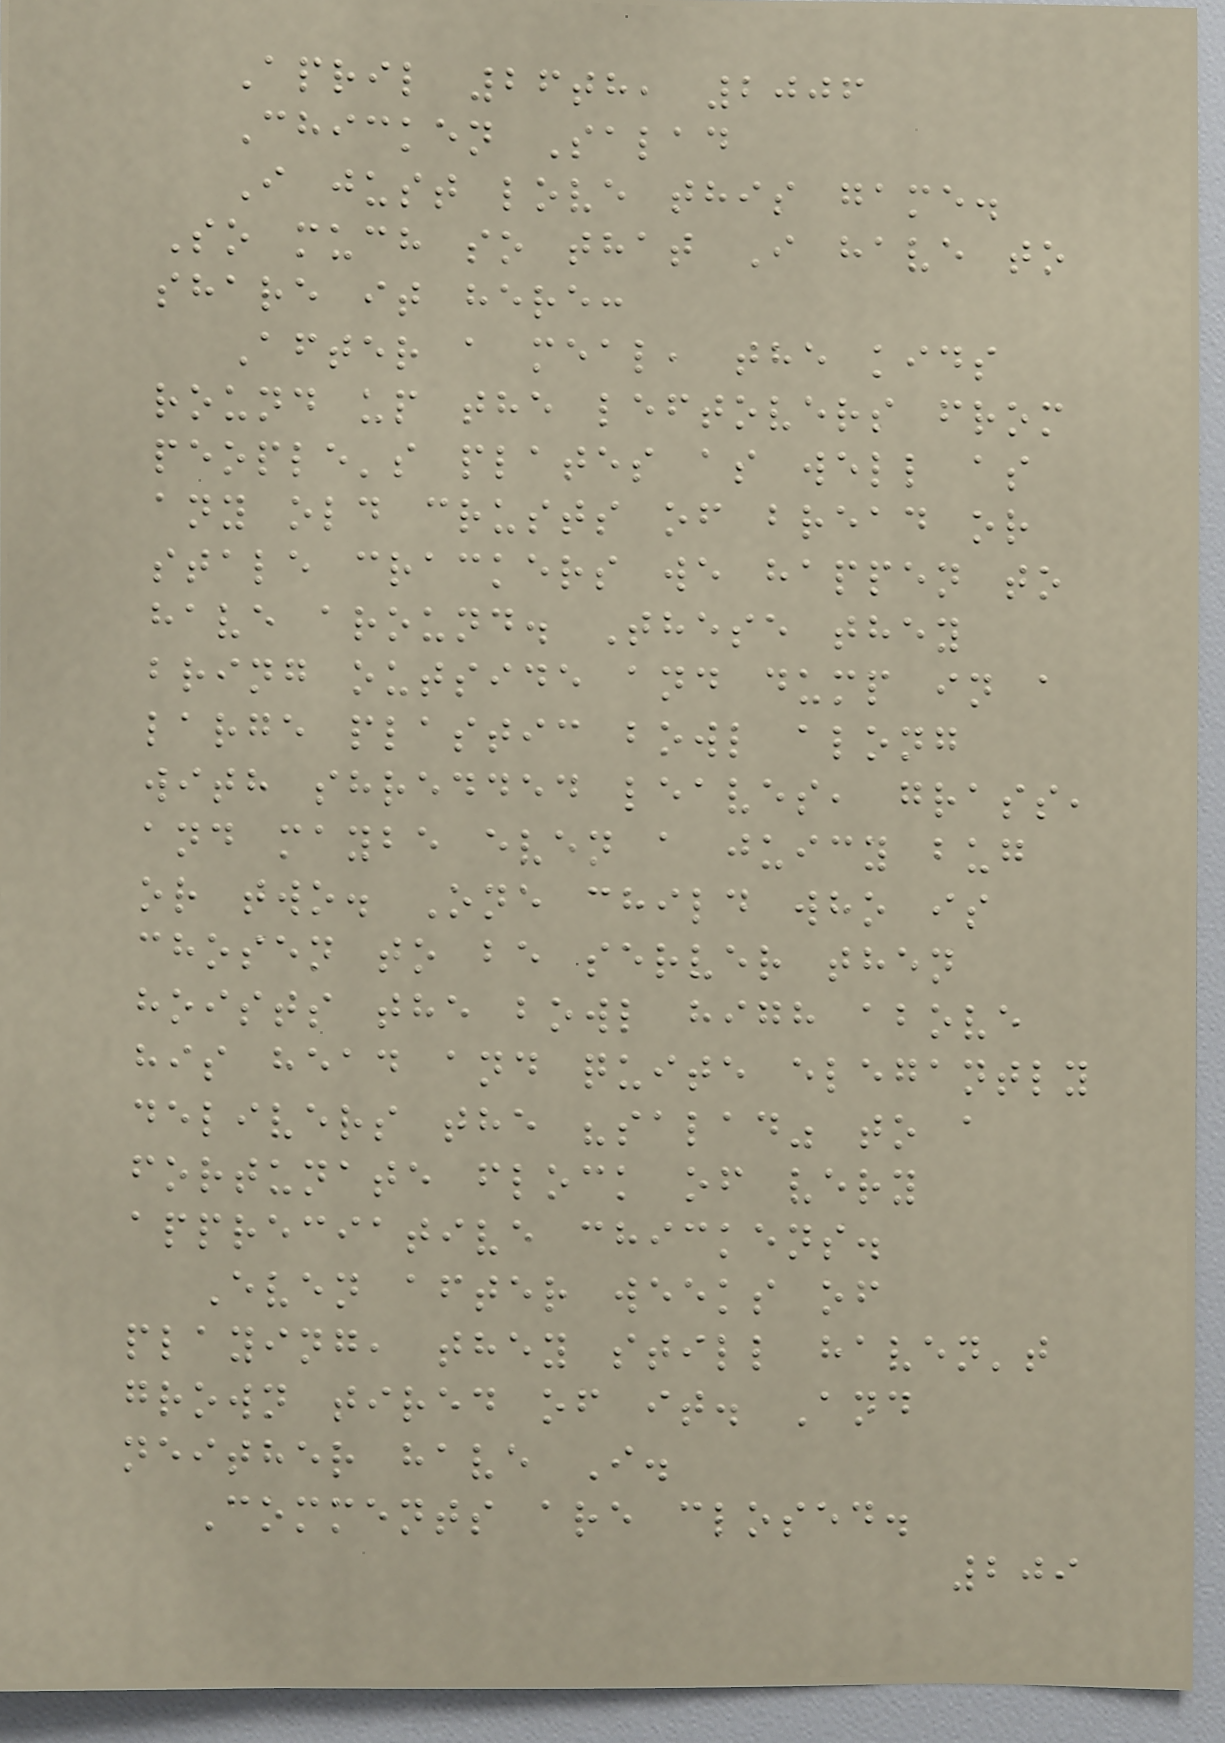April 26th, 2006
Chicken Salad
I just love this game.
So much so that I have to
share it here:
After a meal, the kids
round up the leftovers from
people's plates as well as
any old crusts of bread or
stale crackers we happen to
have around. These they
bring outside and dump in a
large plastic bowl along
with shredded leaves, grass,
and maybe even a juicy bug
or two. One child who is
chosen to be server then
hoists the bowl high above
his head and quite elegantly
delivers the "salad" to a
fortunate flock of very
appreciative chickens.
Even after weeks of
playing, they still haven't
grown tired of it. And
neither have I.
Comments are closed.
209
